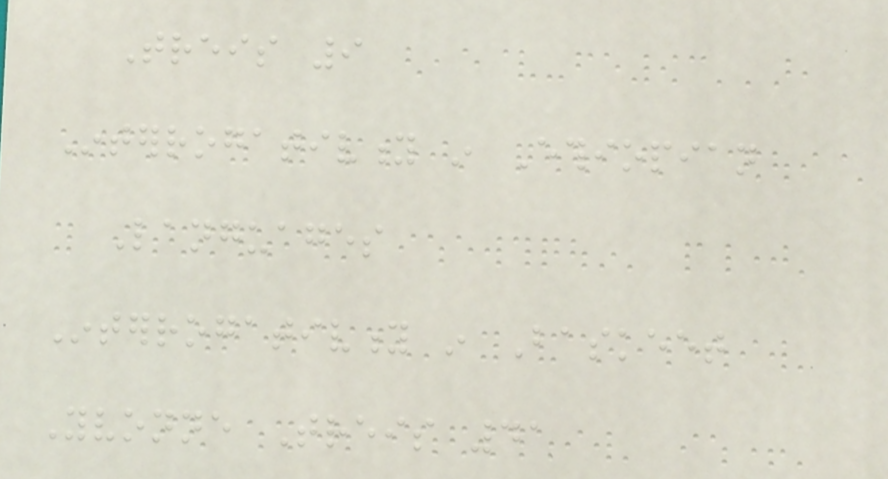Treis 9
Interrogativity in Ethiopian
Languages
Interrogativity in Baskeet
Yvonne Treis 41
